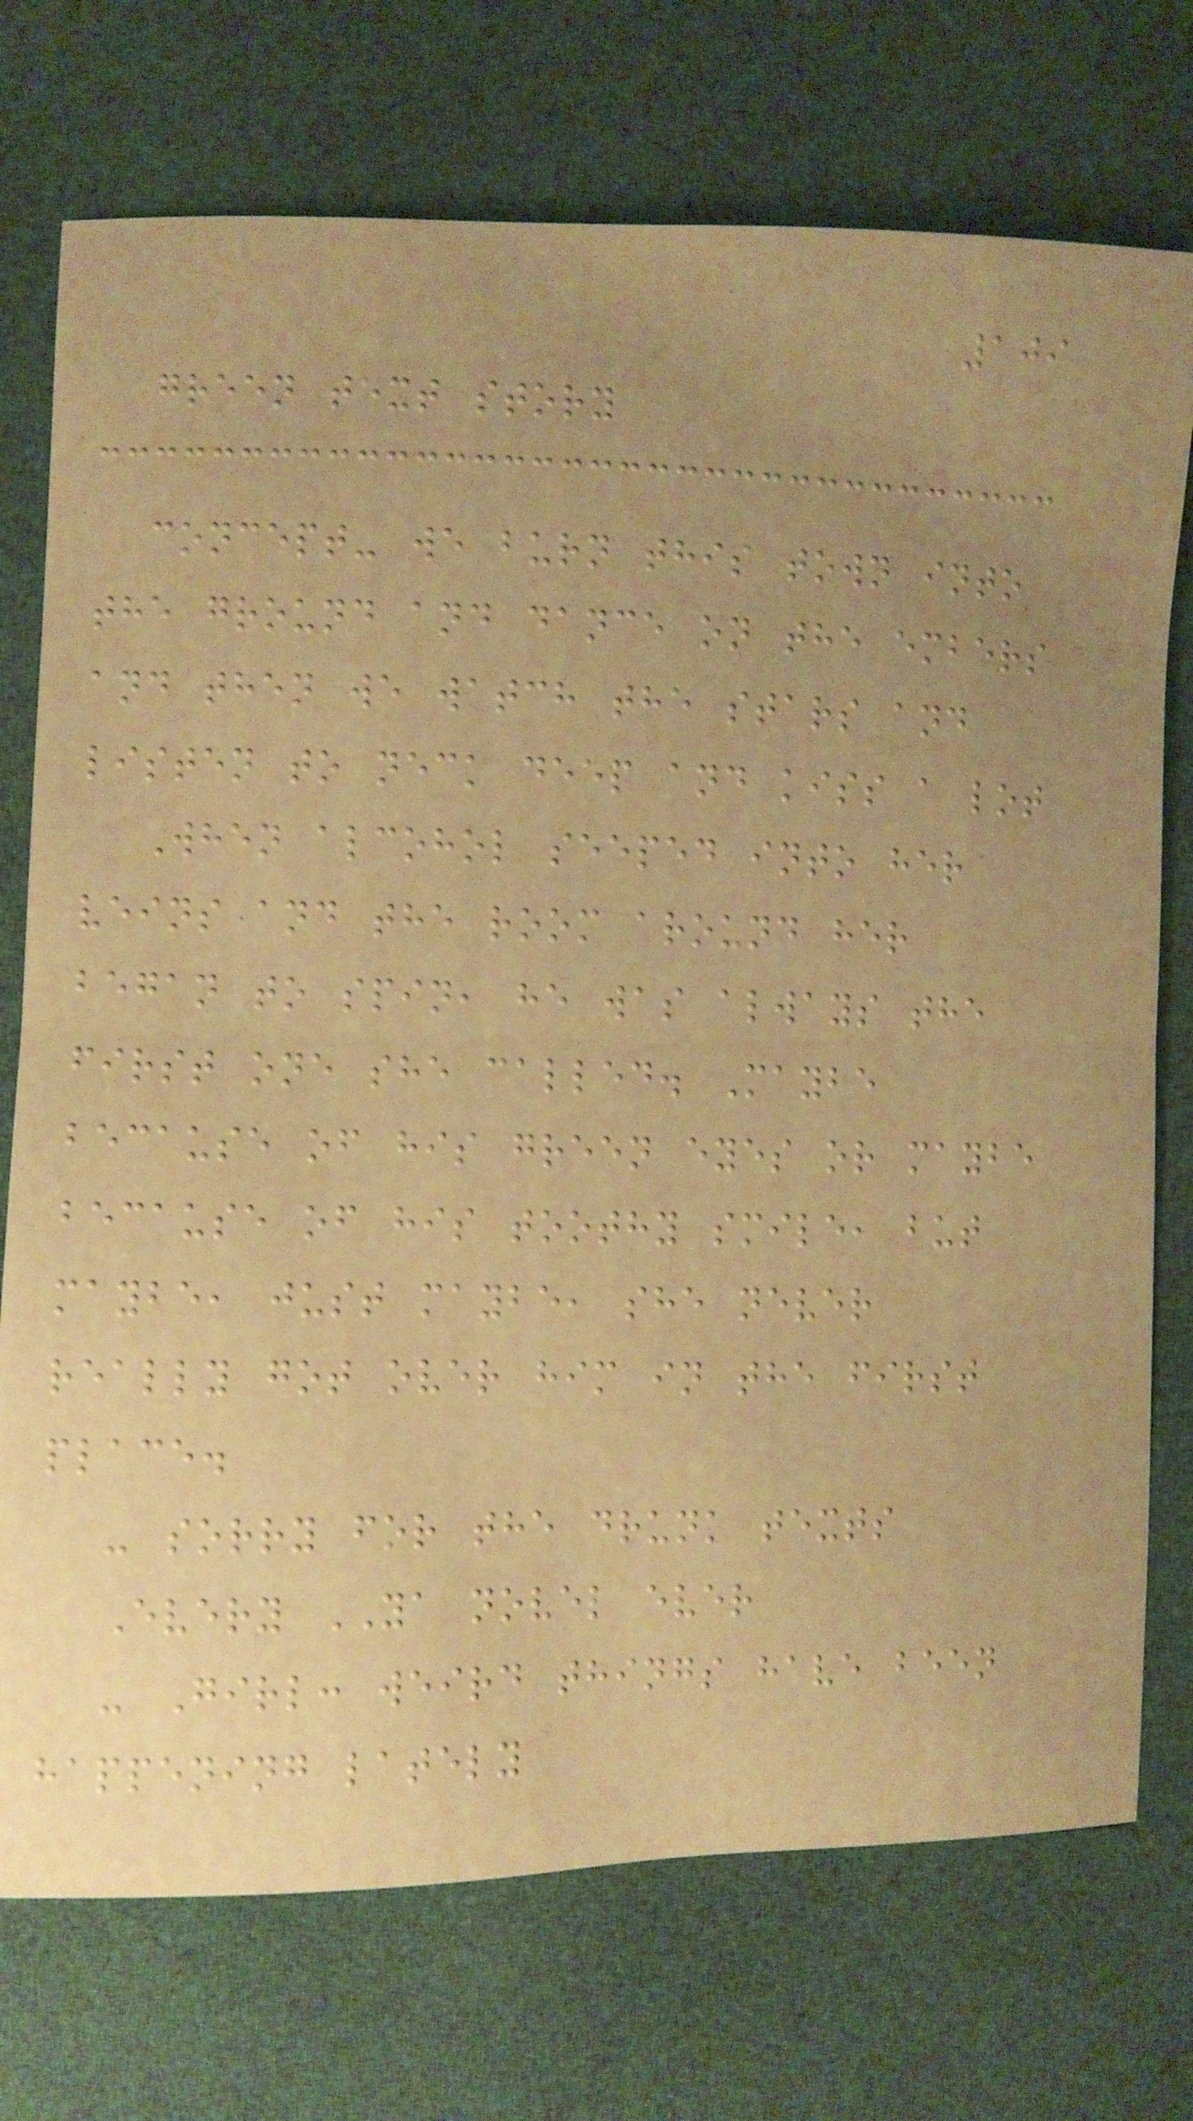109
green text story
concept- we burn this town into
the ground and dance on the embers
and then we watch the stars and
listen to neck deep and kiss a lot
When alcohol seeped into her
veins and the room around her
began to spin, he was always the
first one she called. Maybe
because of his green eyes or maybe
because of his toothy smile, but
maybe, just maybe, she never
really got over him in the first
place.
- sorry for the drunk texts
Every YA novel ever
- Girl: weird things have been
happening lately
